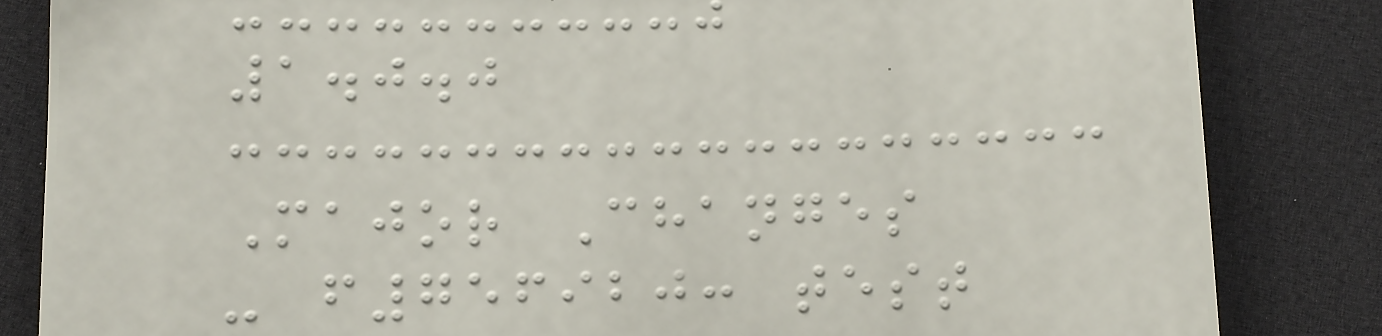1.0.0
Major Changes
- f756920: test
